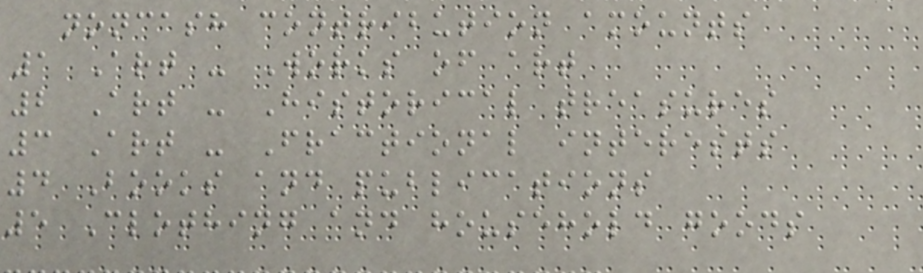noncash contribution amounts
1 Art - Works of art
2 Art - Historical treasures
3 Art - Fractional interests
4 Books and publications
5 Clothing and household goods
